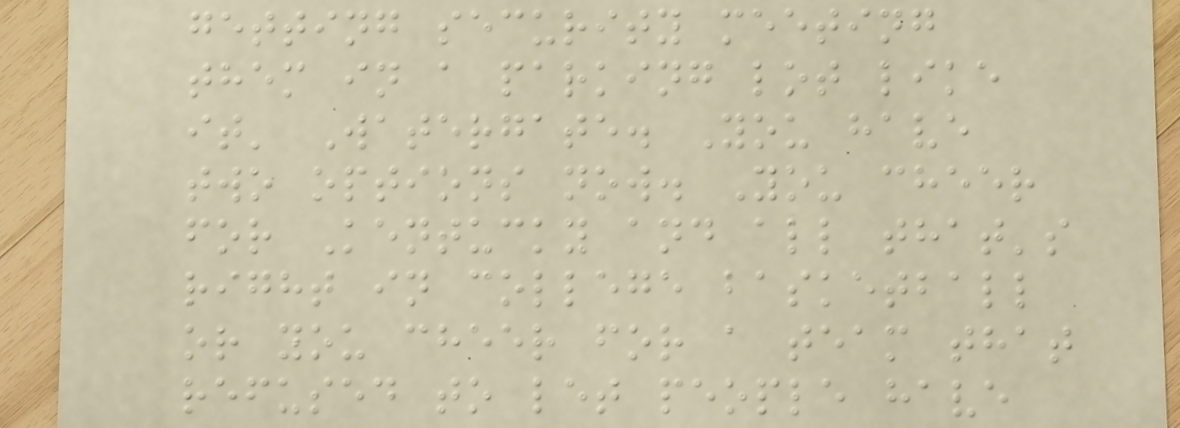getting security meeting
them in a parking lot like
it' Watergate. You have
two options now. You cheer
for Kentucky and all that's
right in college basketball
or you cheer for a team that
refused to let people have
